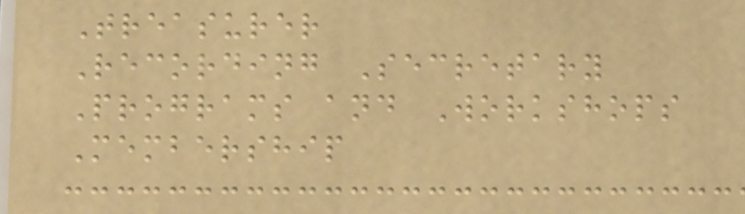Treasurer
Recording Secretary
Programs and Workshops
Membership
